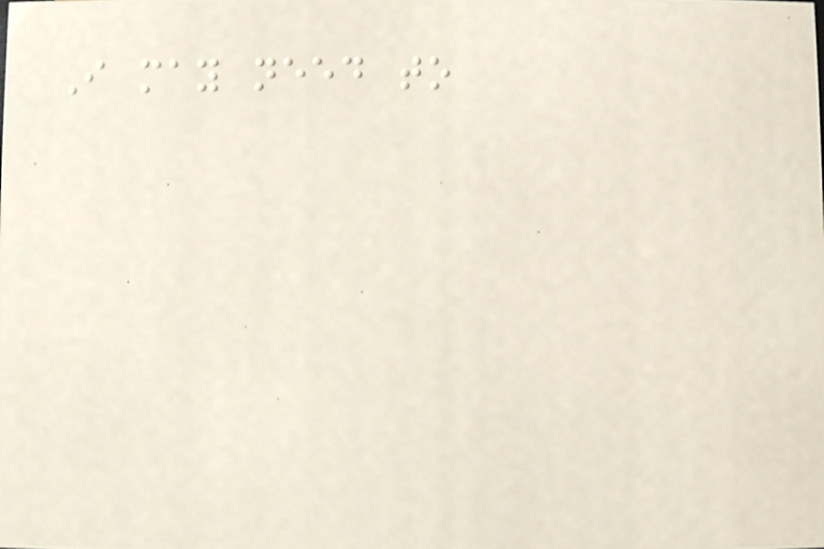I may need to
